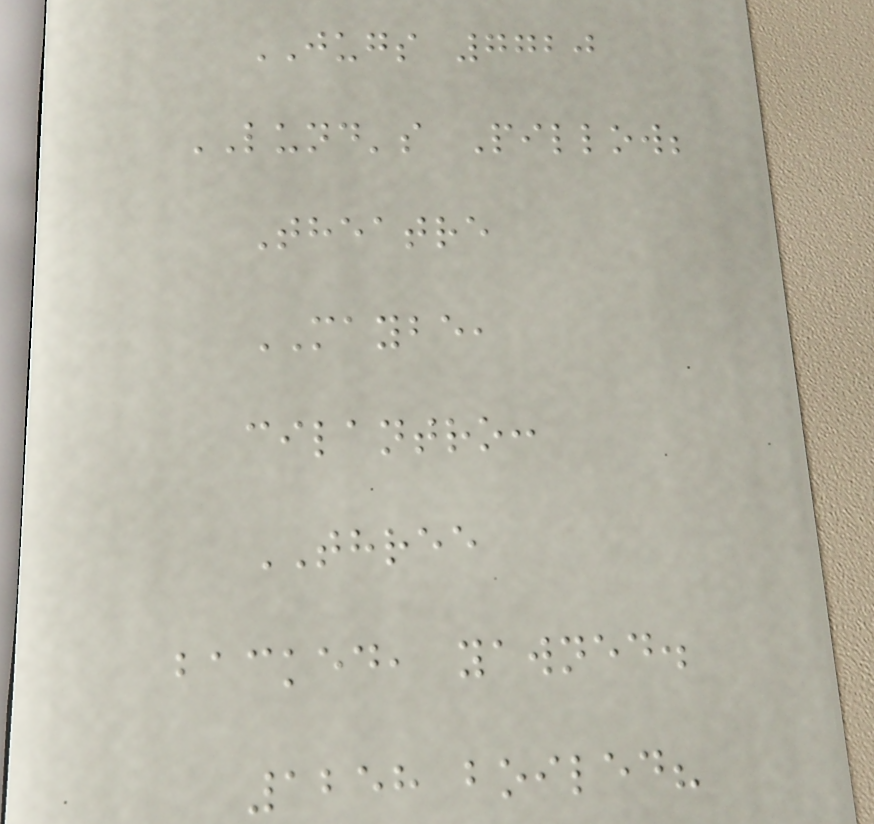JUGS 7720
LUND's Pillow;
Theatre
MAYBE,
cilantro:
THREE
backed, yawned.
1258 boiled?
